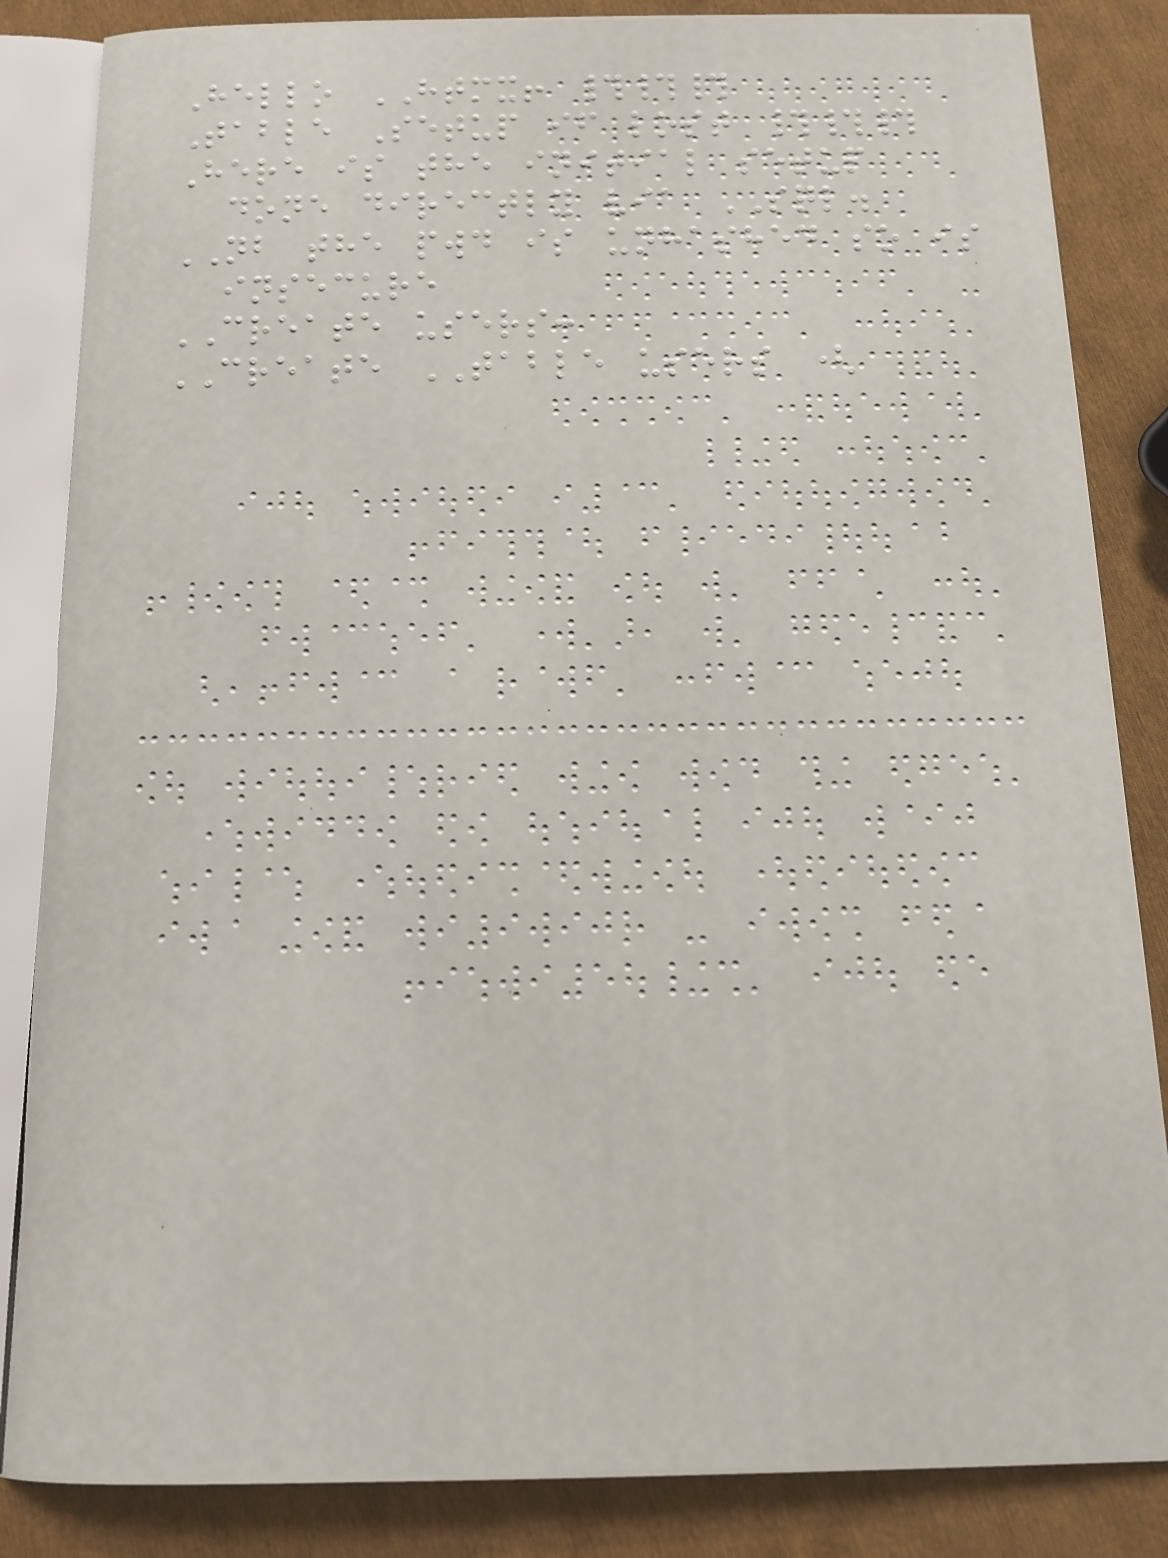Hello HTMX! ###
Table Setup if lost ###
Here is the initial setup
done directly via SQL.
NB the pwd is unhashed so is
insecure
CREATE users:
CREATE TABLE users (
